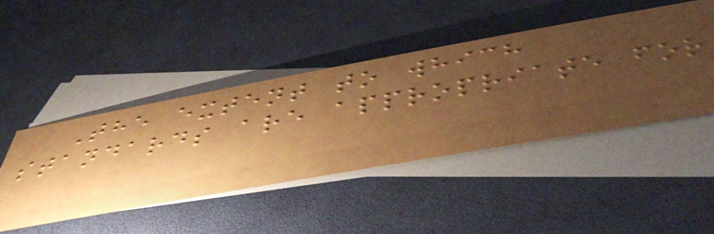The extent to which
standards are appropriate for
